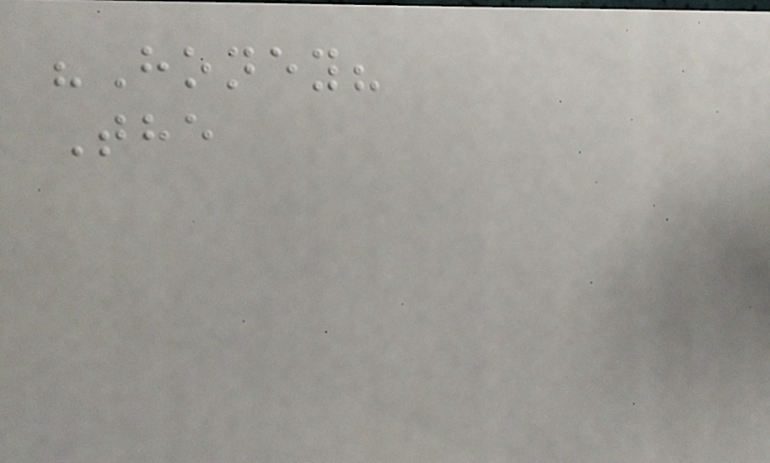"Honey?
The
